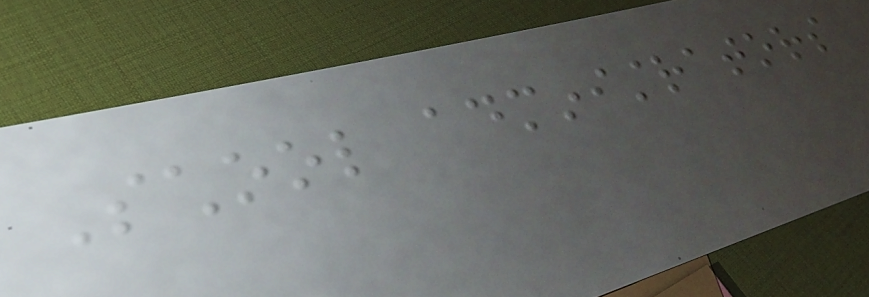School administrators
